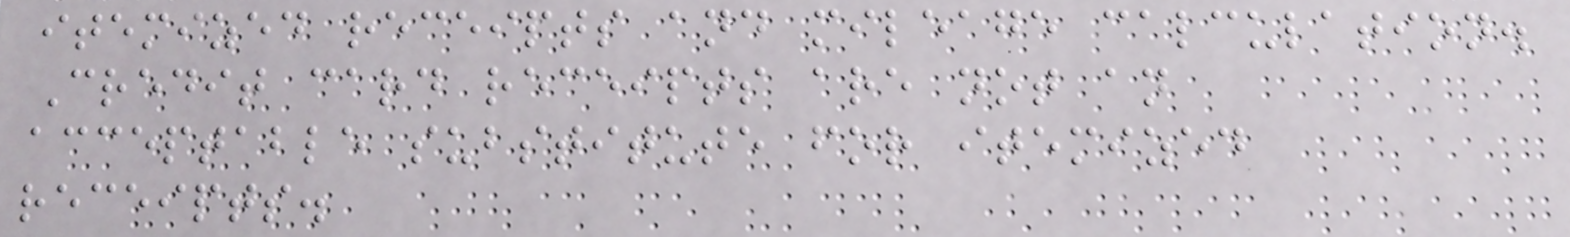itemized receipts and mileage calculation.
Credit card receipts are not an
acceptable substitute for itemized
receipts.
